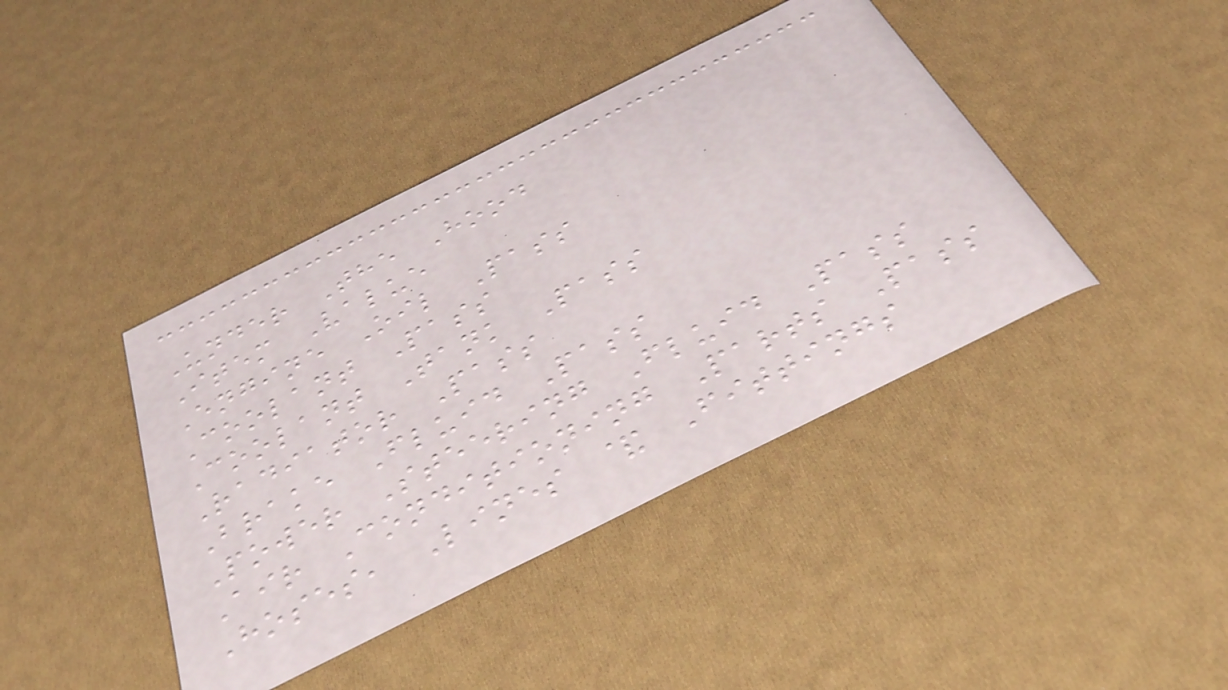Under The Hood
Item Value
Engine Oil Pass
Coolant Pass
Coolant Tank Pass
Radiator Pass
Brake Fluid Pass
Power Steering Fluid Pass
Air Conditioning Parts Pass
Hoses, Lines & Fittings
